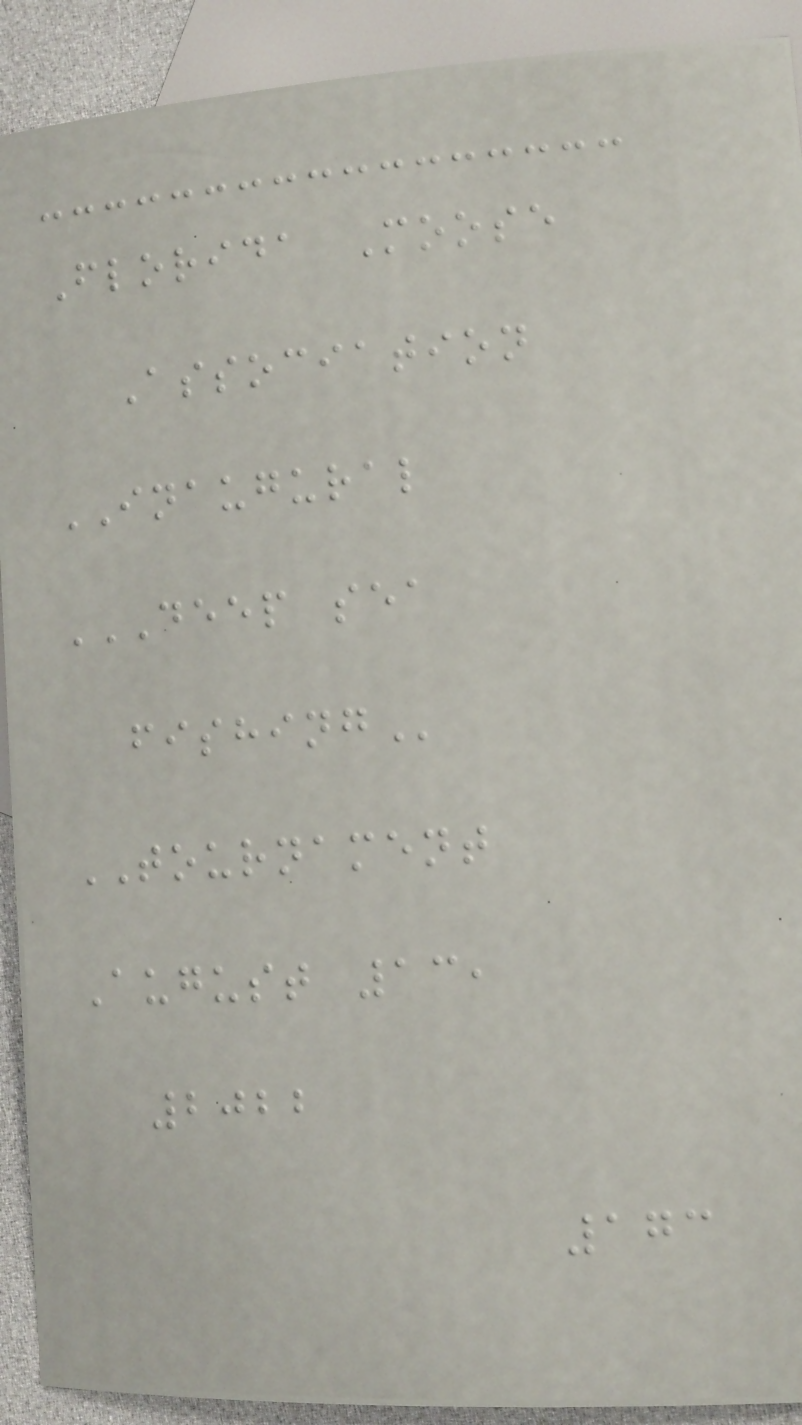Florida Moose
Association
INAUGURAL
DEEP SEA
FISHING
TOURNAMENT
August 13,
2022
173
